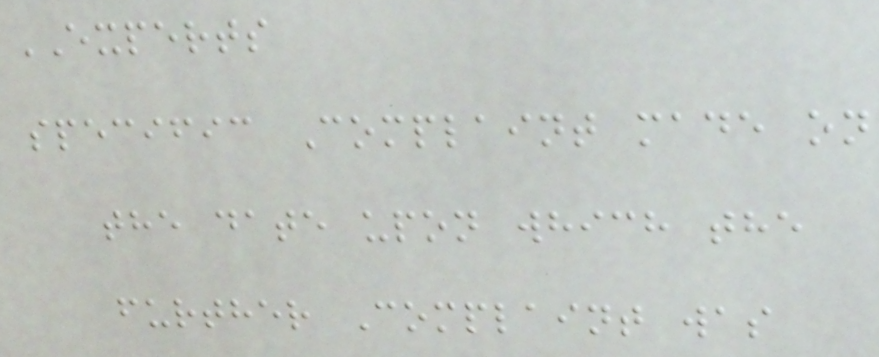EXPERTS
specific Complaint made on
the date upon which the
further Complaint was
